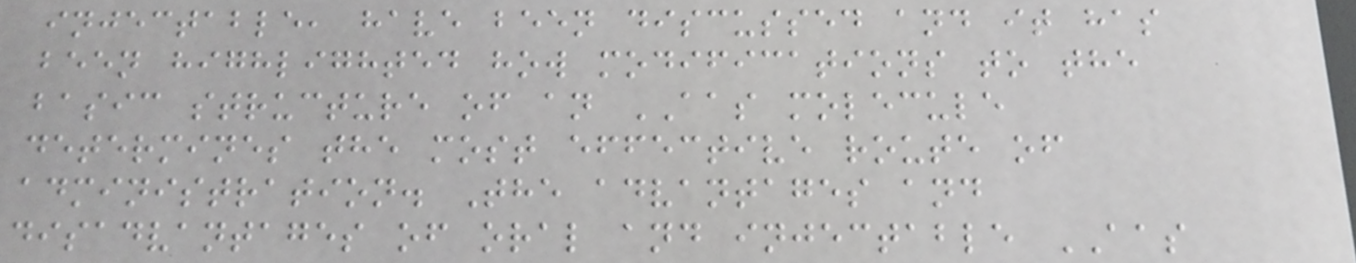injectable, have been discussed and it has
been highlighted how modifications to the
basic structure of an AAS molecule
determines the most effective route of
administration. The advantages and
disadvantages of oral and injectable AAS
